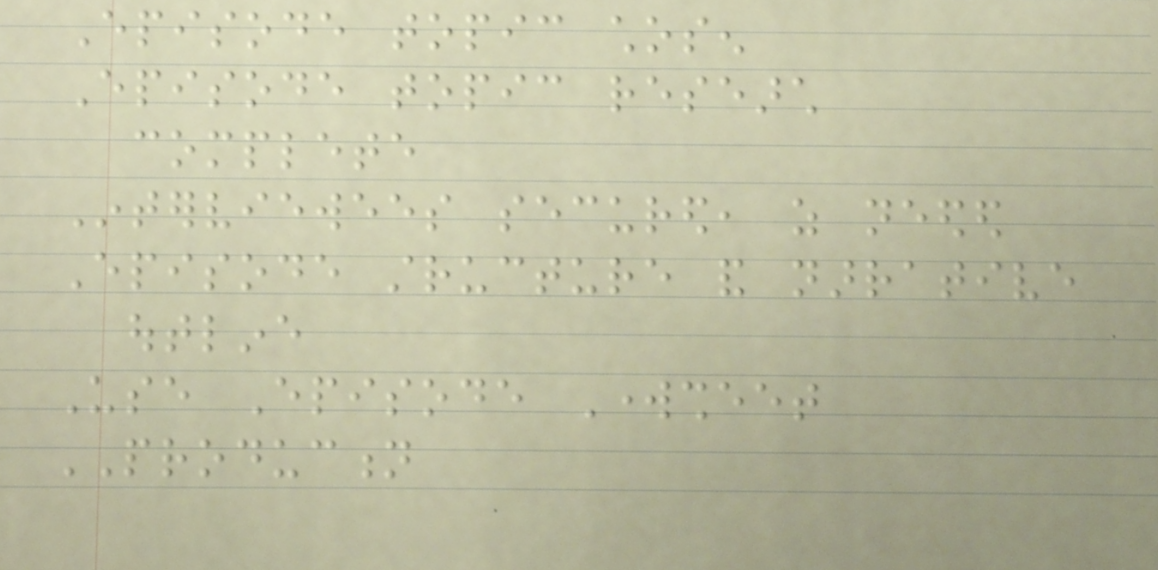Episode topic chosen
Episode topic research
complete
Interviewees secured, as needed
Episode structure and narrative
outline
Use Episode Worksheet
PRODUCTION
